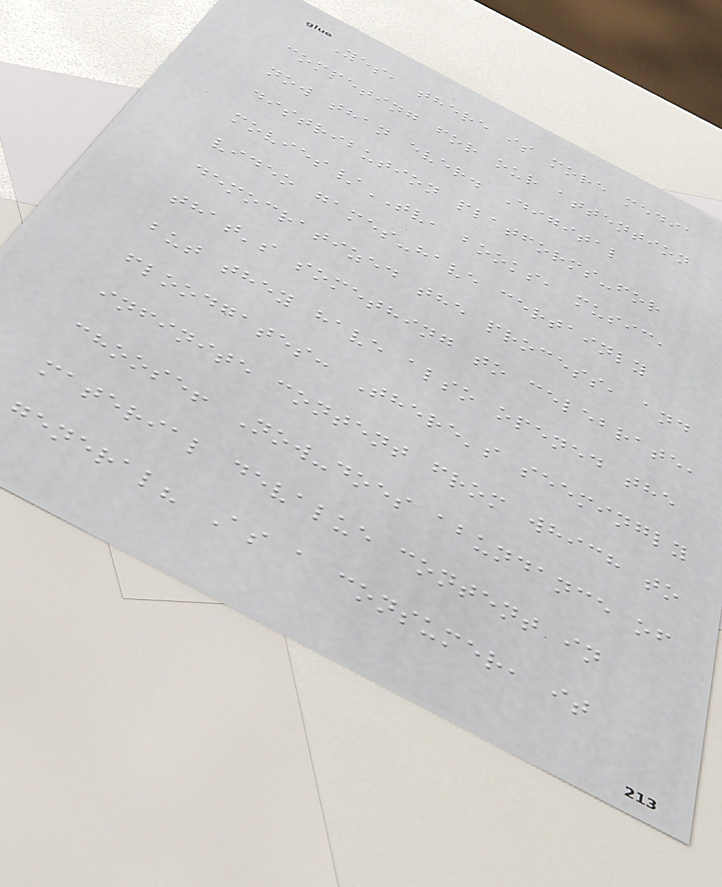Yes, there is more media
competing for our attention
now than ever. Digital
distribution platforms-for
movies/TV, books, music,
video games-have certainly
democratized the process, and
that's something to celebrate,
but they have also opened the
floodgates: There's seemingly
infinite content from which to
choose! Now-does abundance of
material devalue content in
general? As a consumer, it
